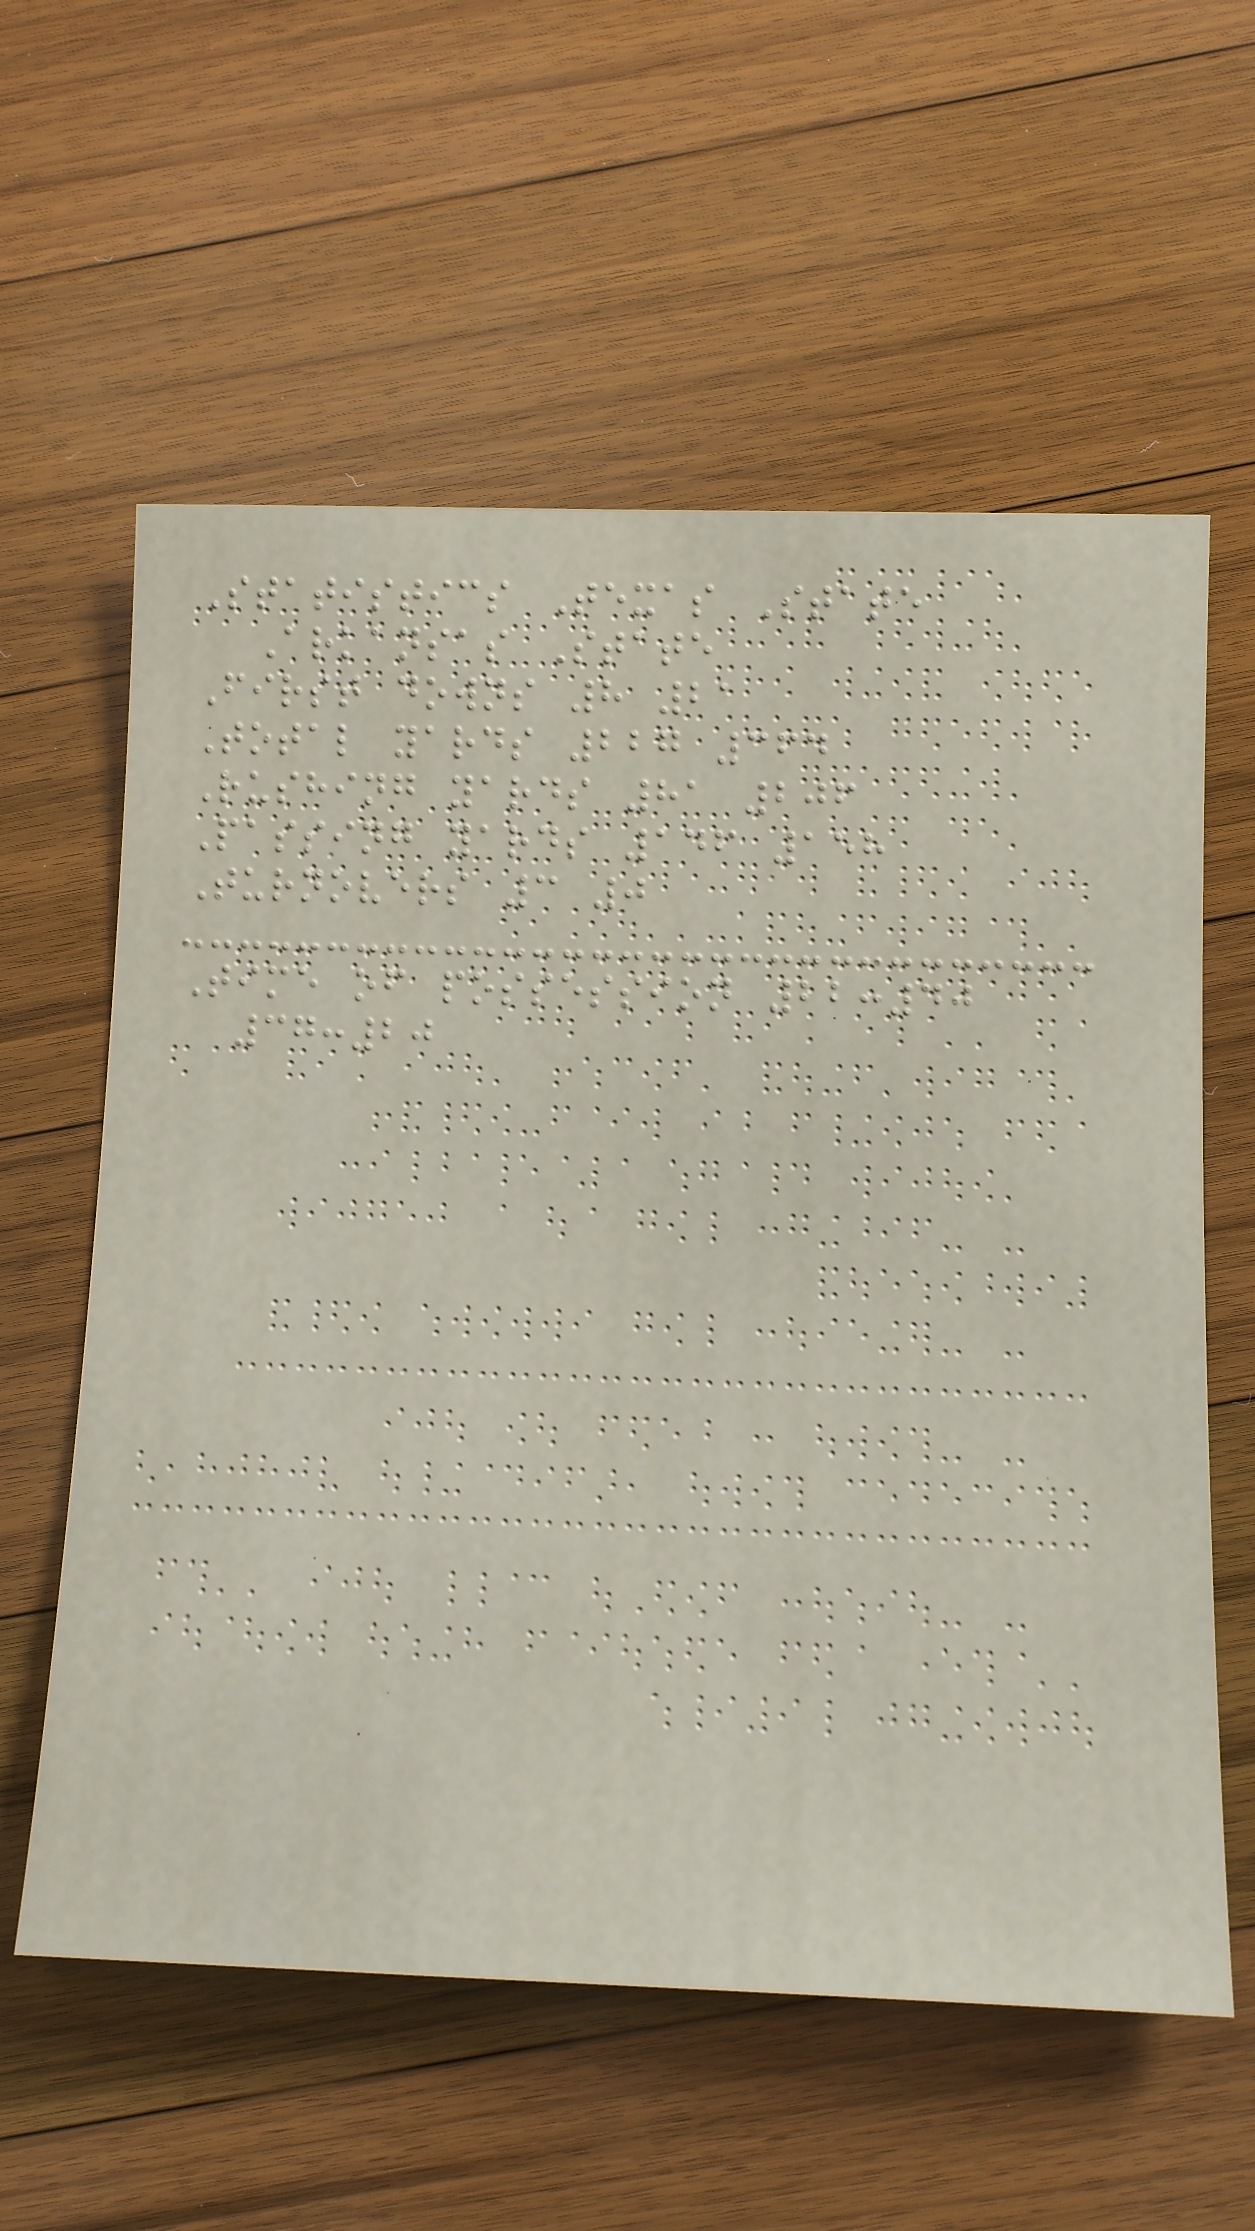Statistics Texas State
Arkansas State
First downs 8 21
Total yards 227 364
Rushing yards 81 206
Passing yards 146 158
Turnovers 3 0
Time of possession 22:40
37:20
